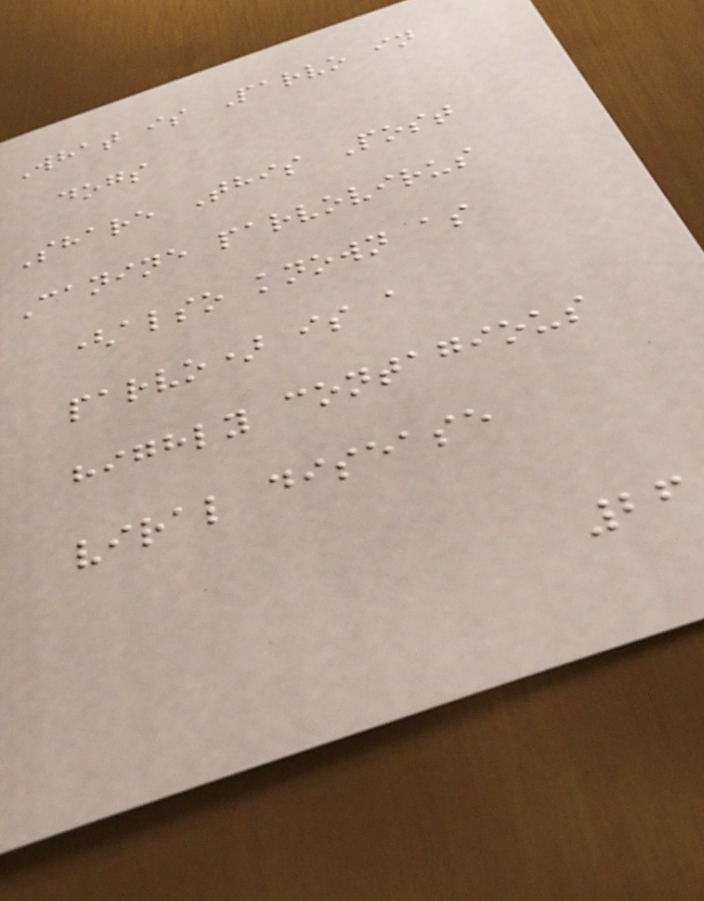What is Parvo in
dogs
Share This Post
Canine parvovirus
(also known as
parvo) is a
highly contagious
viral disease
26
